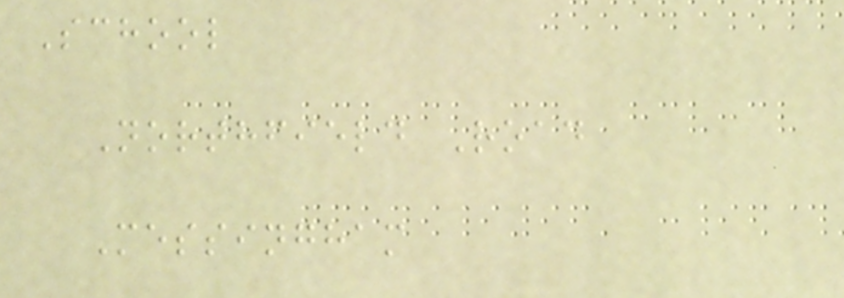School
Northfield Road
Messingham
